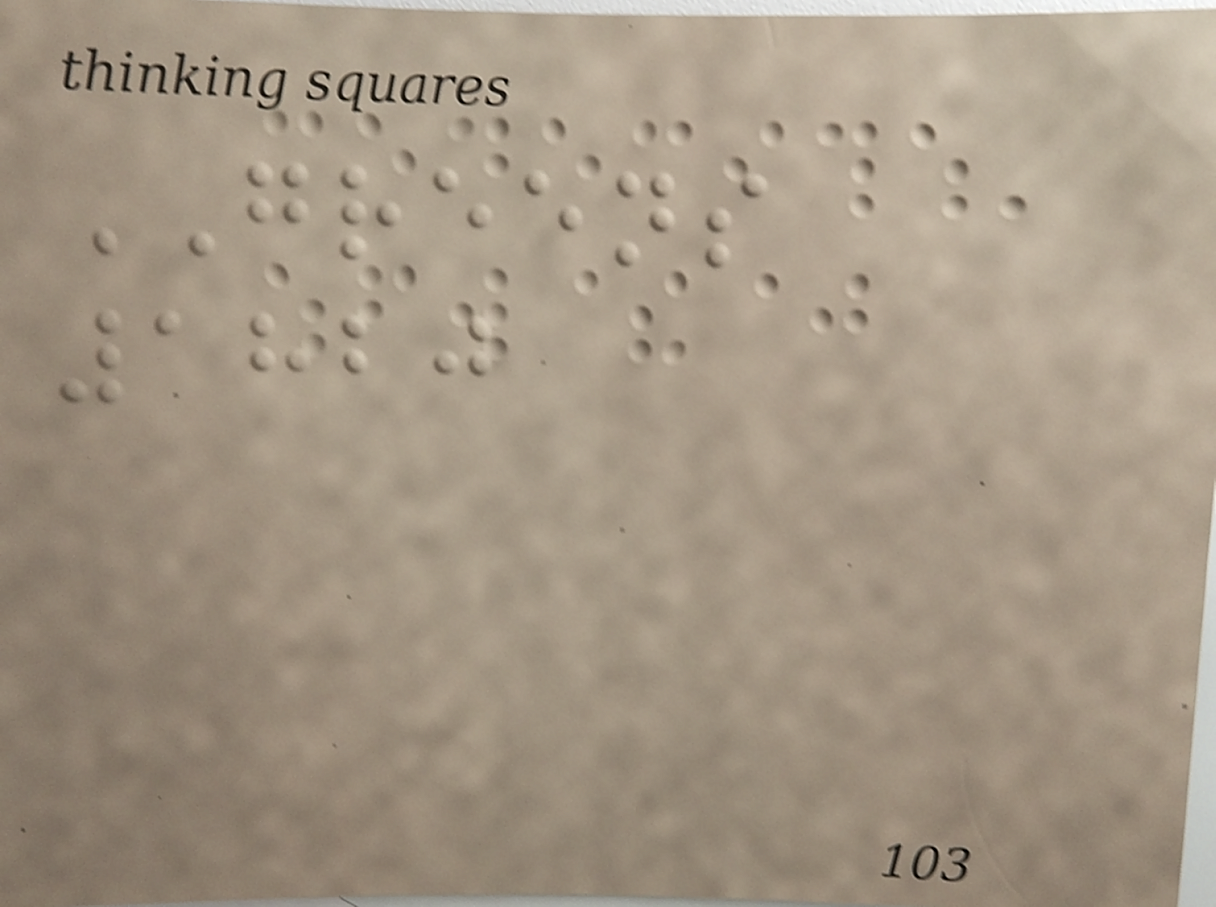GREENS
1820
